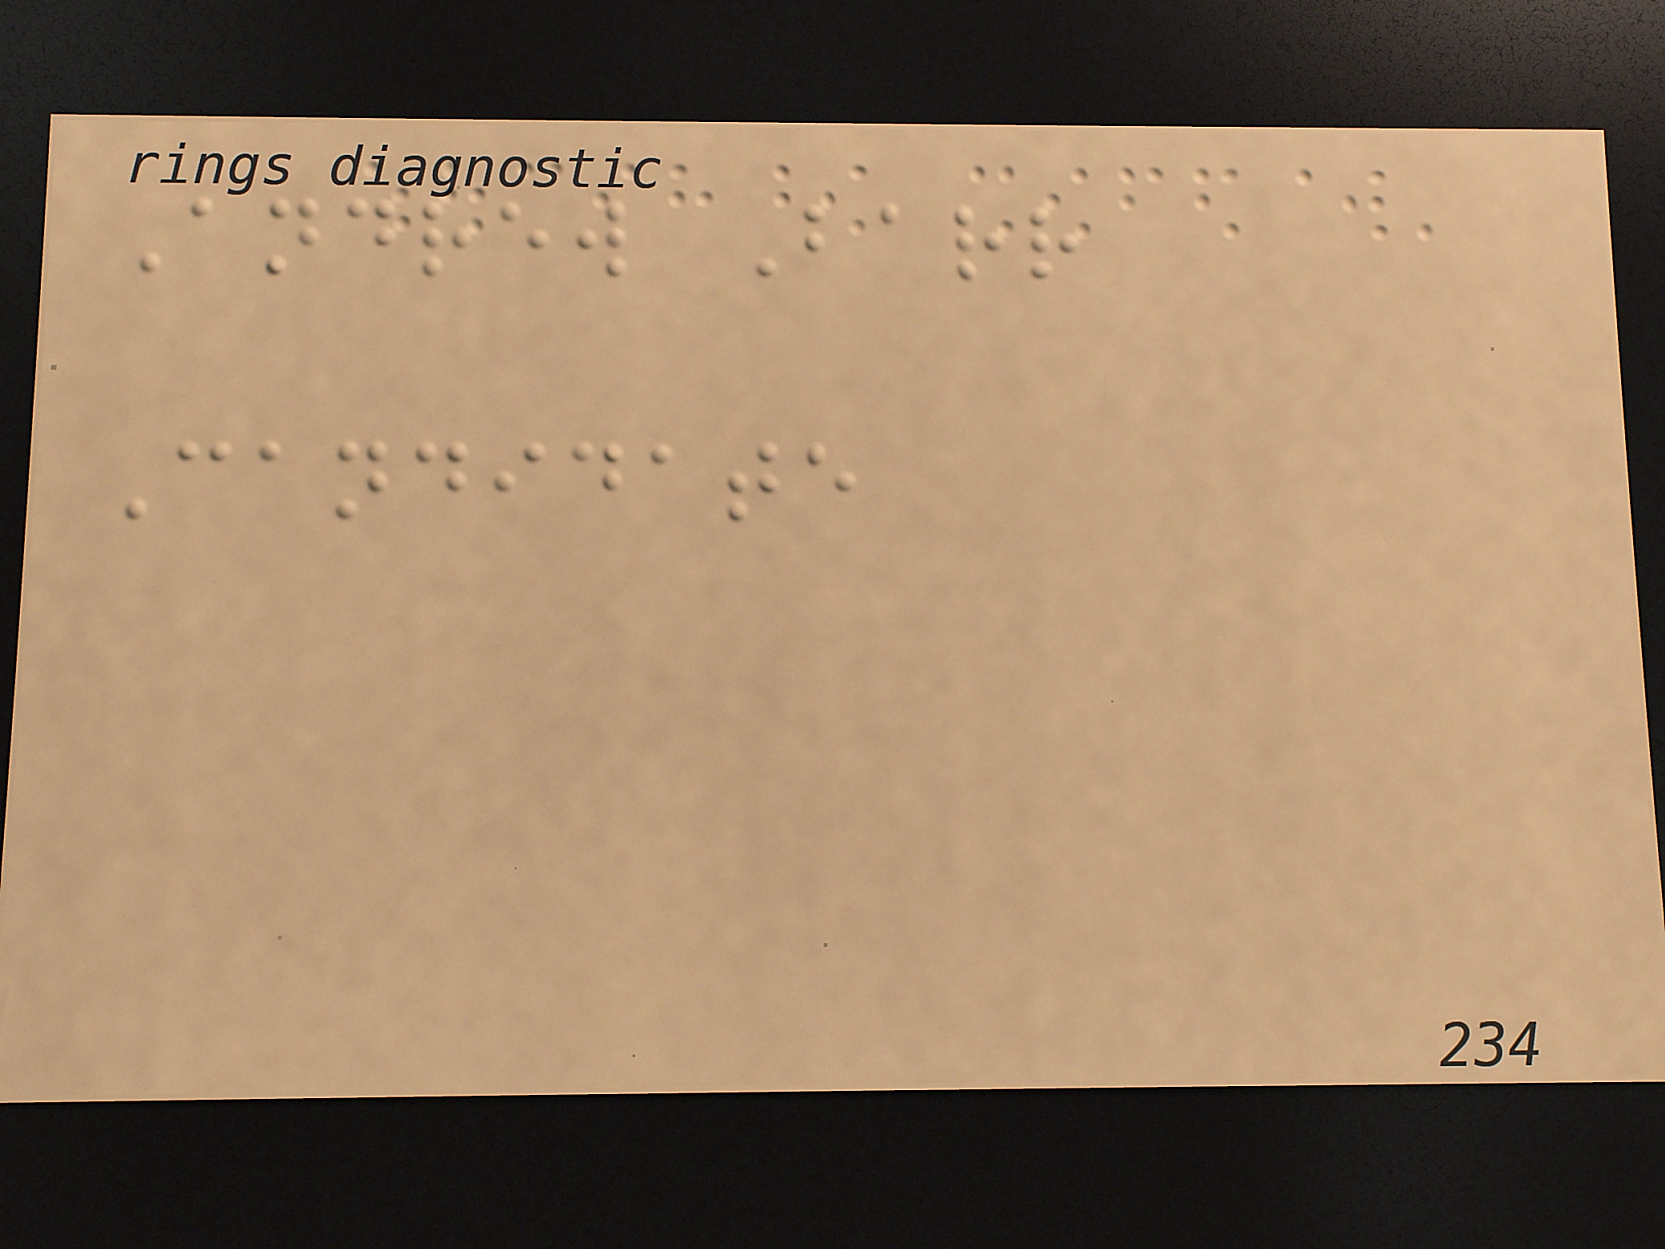Andrew Barr
Candidate
